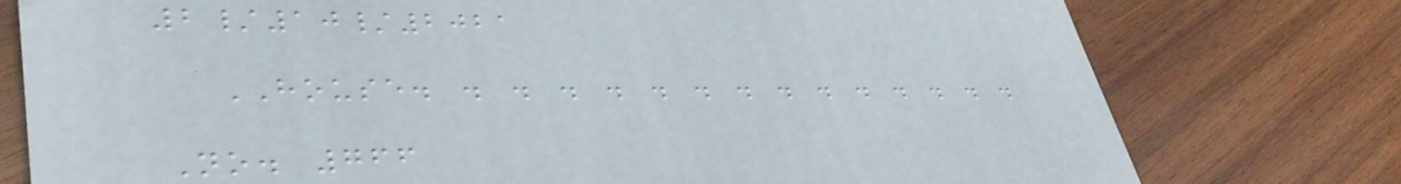2/10/2021
HOUSE. . . . . . . . . . . . . . .
No. 766
